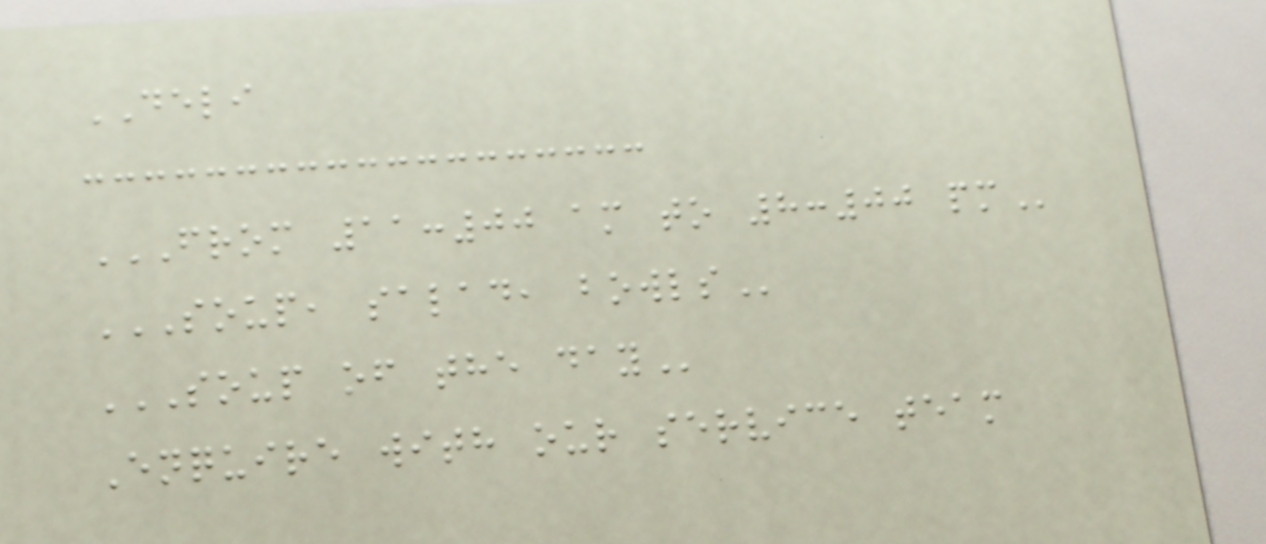DELI
FROM 11:00 AM TO 8:00 PM
SOUP, SALAD, BOWLS
SOUP OF THE DAY
Enquire with our service team
